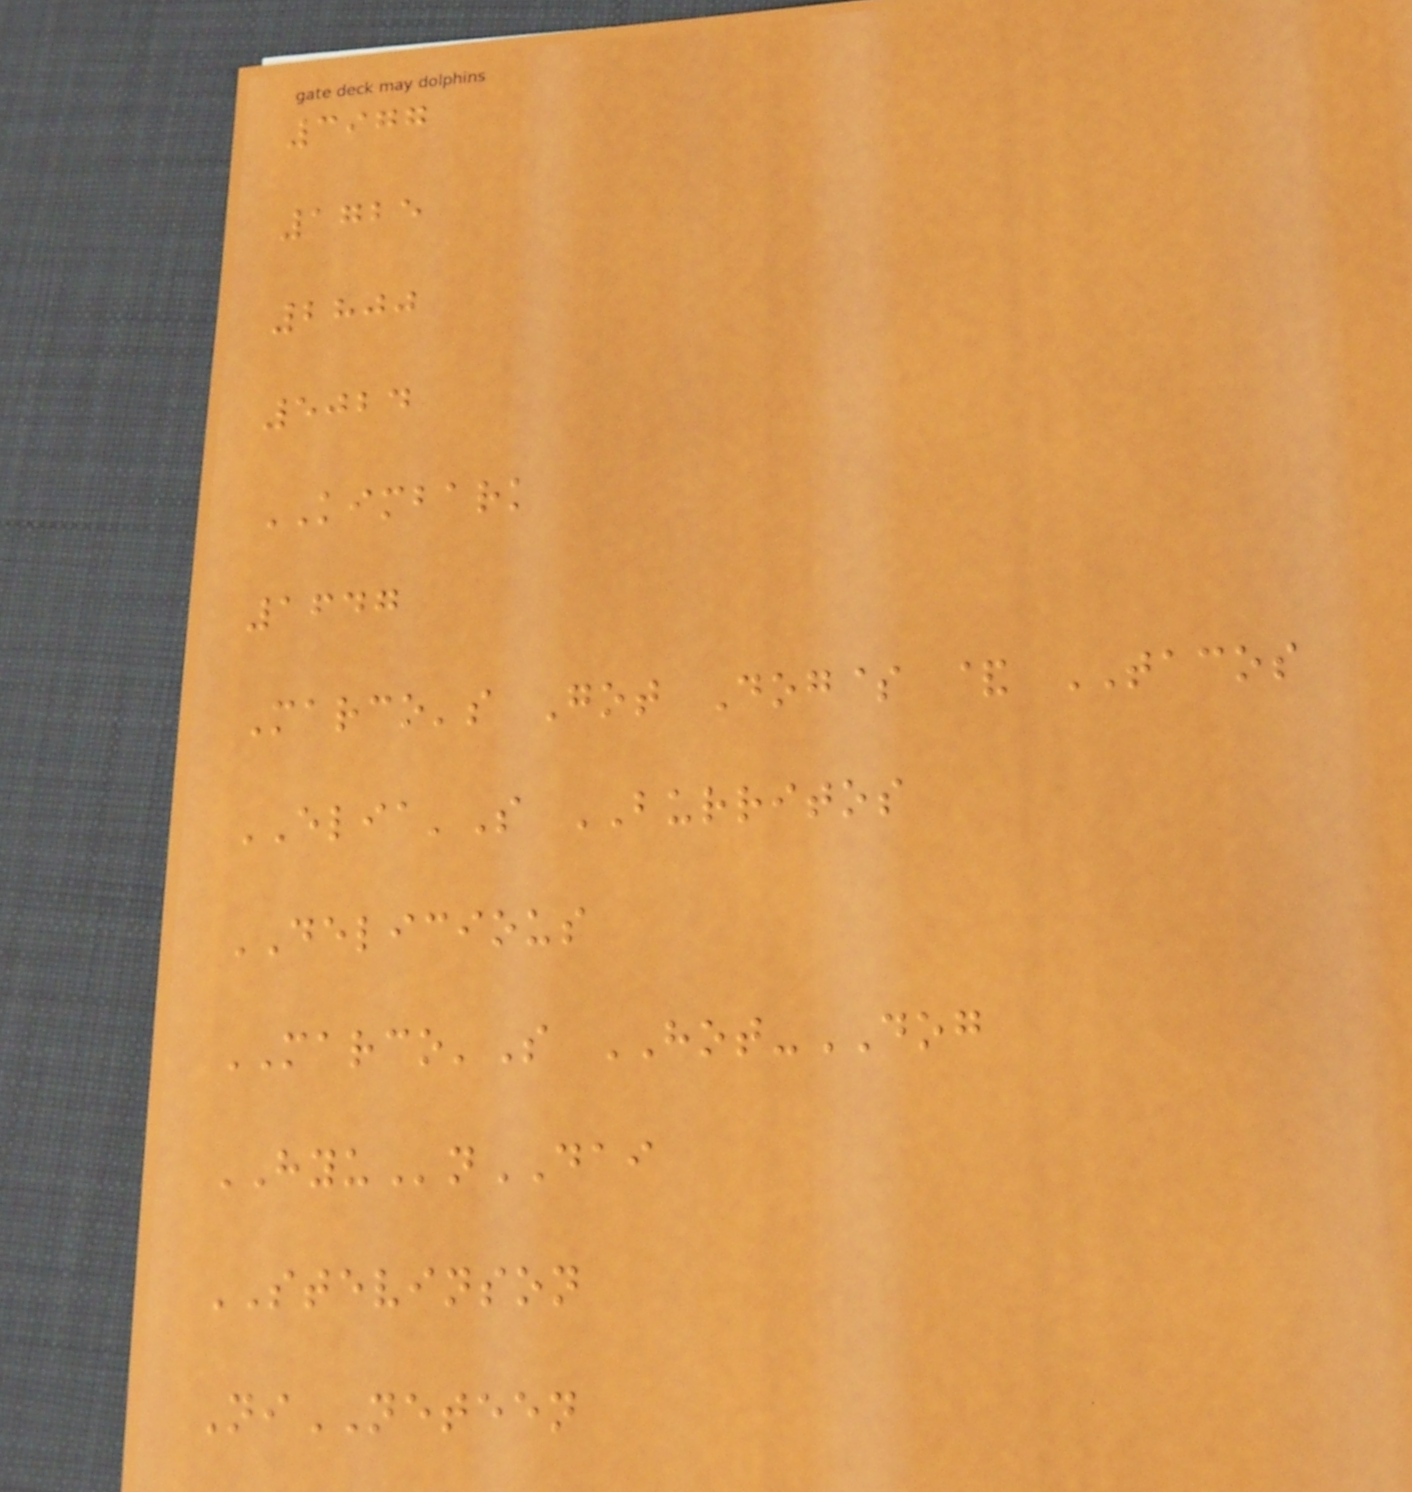3977
1725
2800
5024
KIMBARK
1647
Marco's Got Dog$ & TACOS
ELIA'S BURRITOS
DELICIOUS
MARCO'S HOT-DOG
HYUnDAI
STEVINSON
NiNETEEN
